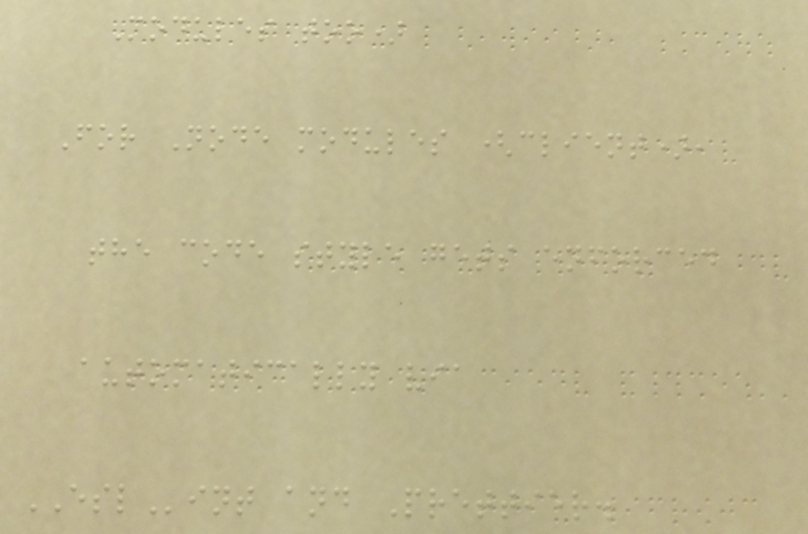Modules too)
For Node modules (client),
the code style gets enforced
automatically via
ESLint and Prettier.
